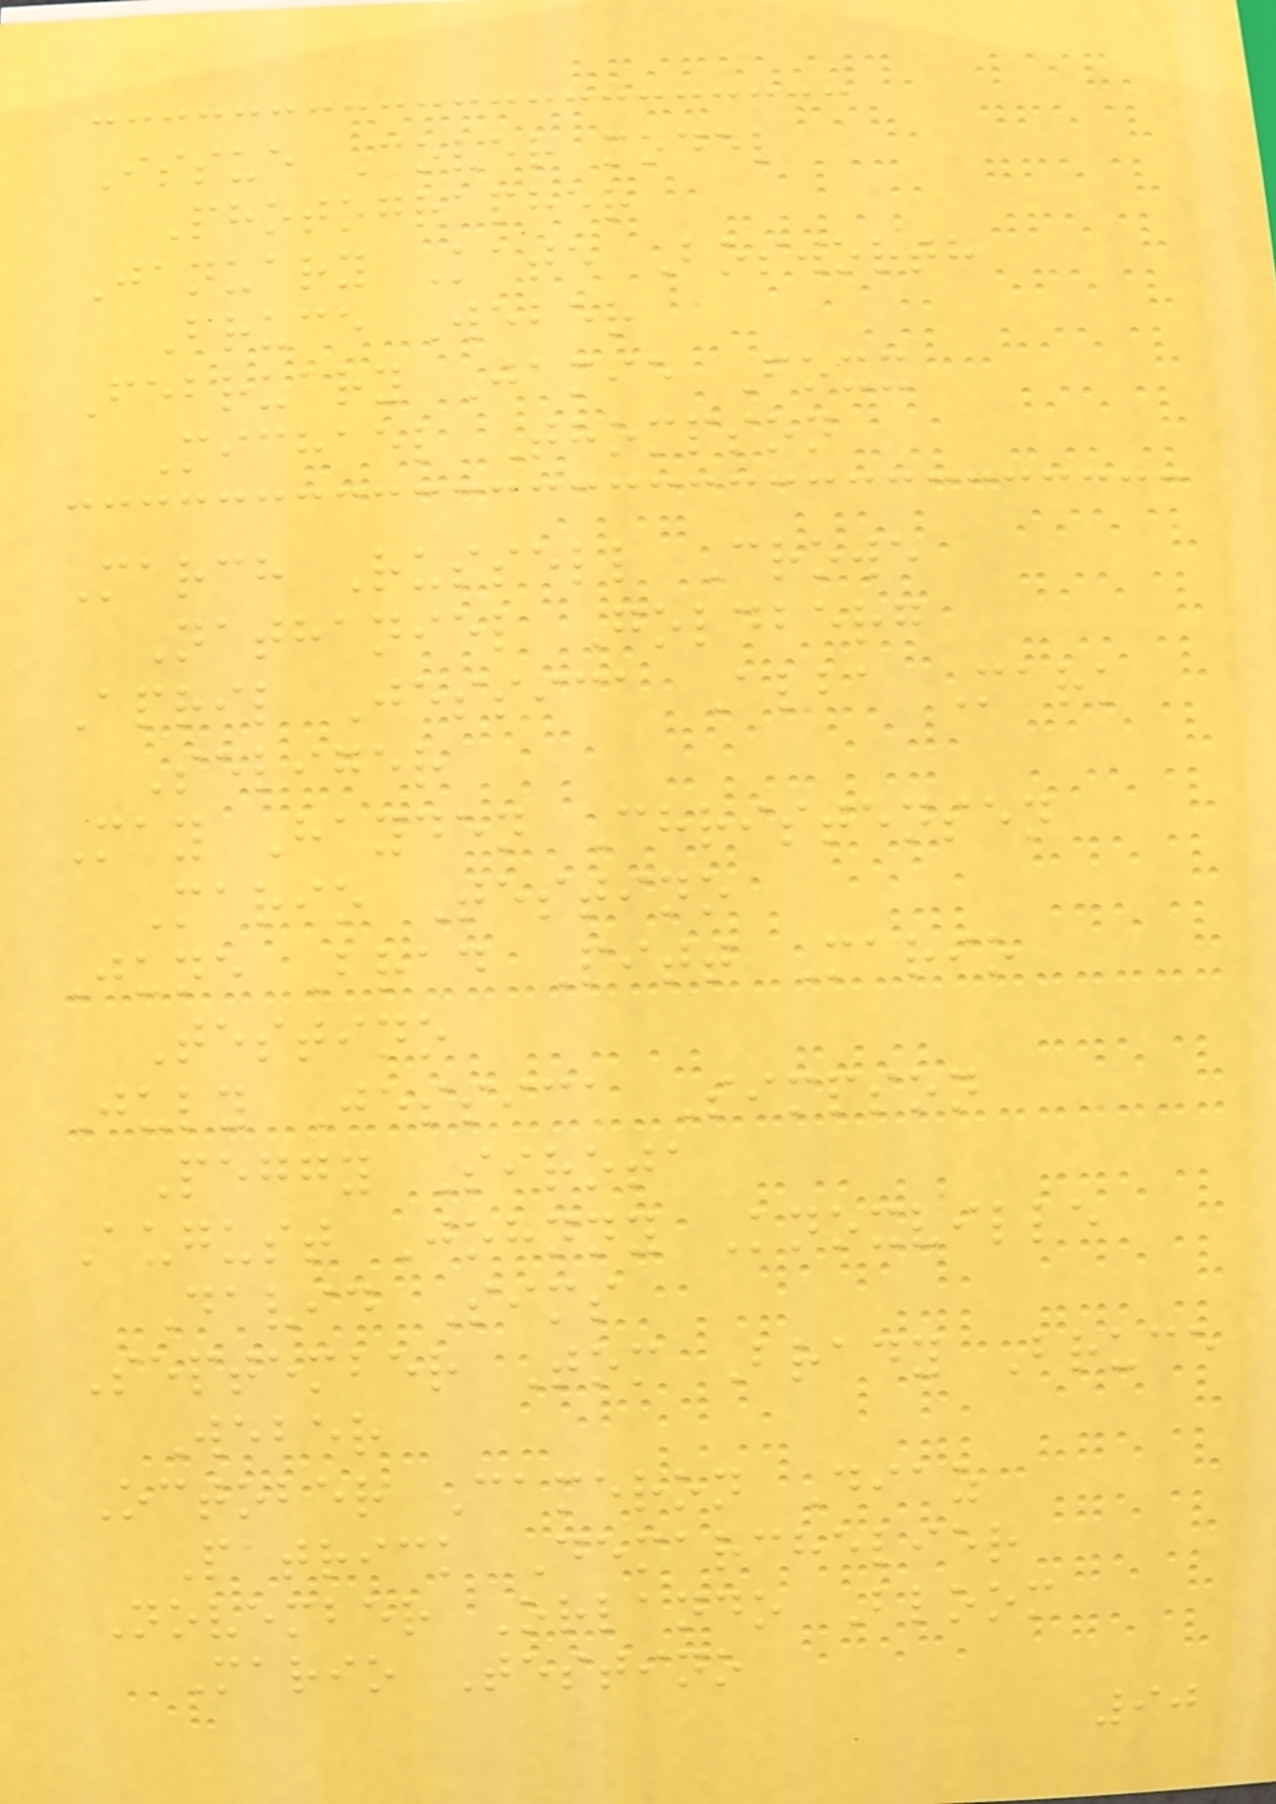Issue Cover model
Photographer
January Kate Bosworth
Bruce Weber
February Jamie Foxx
Michael Thompson
March Russell Crowe
Nathaniel Goldberg
April Jessica Alba Mark
Seliger
May Hayden Christensen
Mario Testino
June Brad Pitt Mario
Testino
July Jessica Simpson
Peggy Sirota
August Johnny Knoxville
David Sims
September Tom Brady Bruce
Weber
October Cameron Diaz
Patrick Demarchelier
November Orlando Bloom
Mario Testino
90
